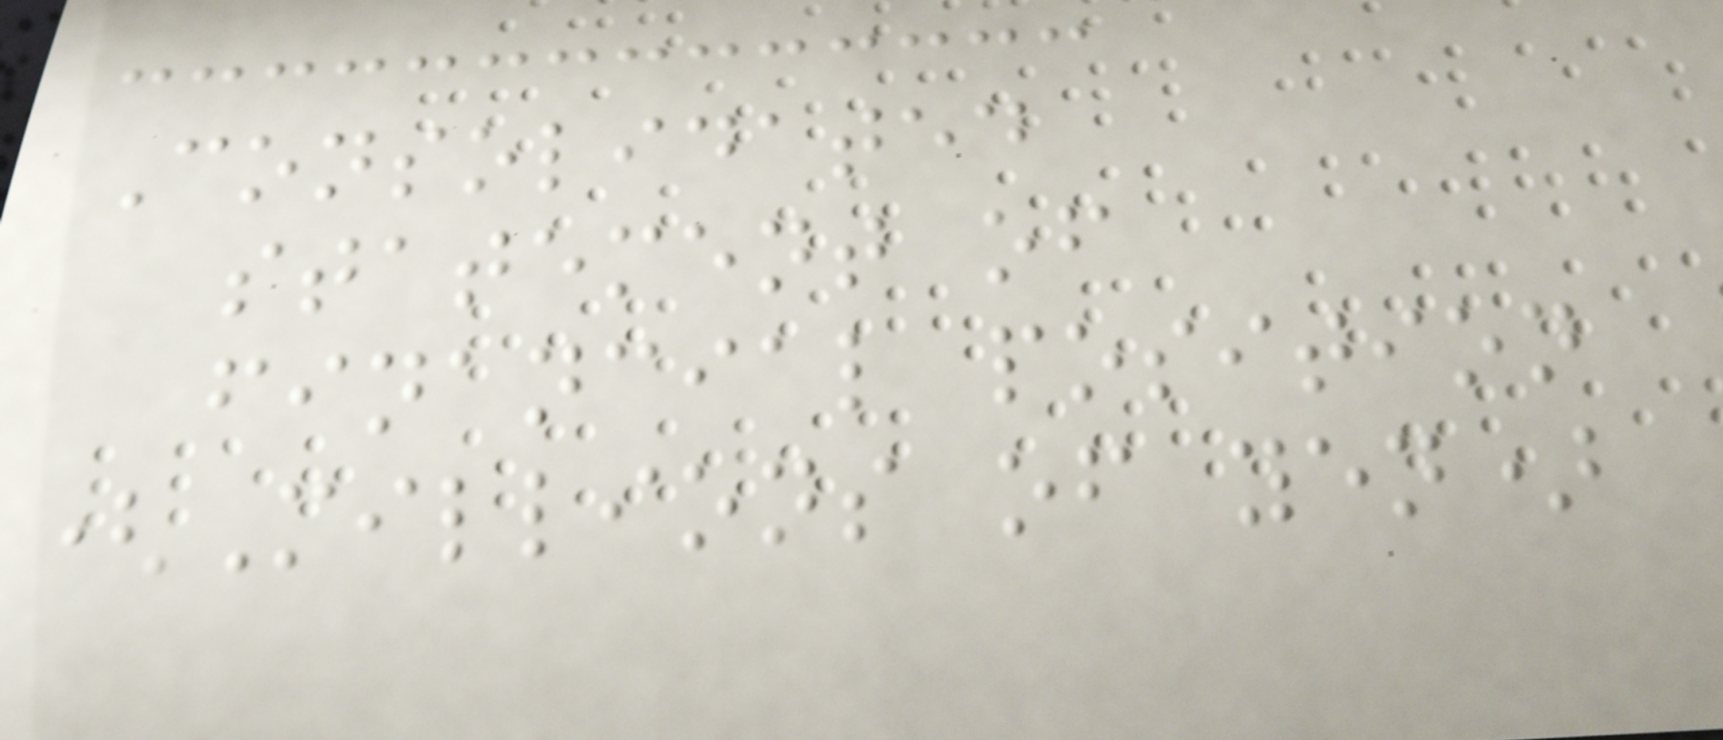Consolidated
statement of
financial position
(Millions of yen)
